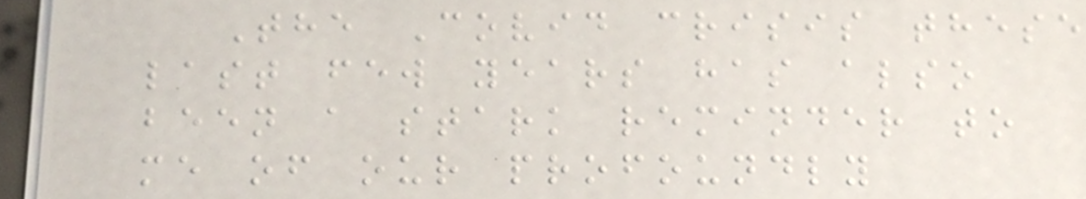The Covid crisis these
last few years has also
been a stark reminder to
me of our profoundly
